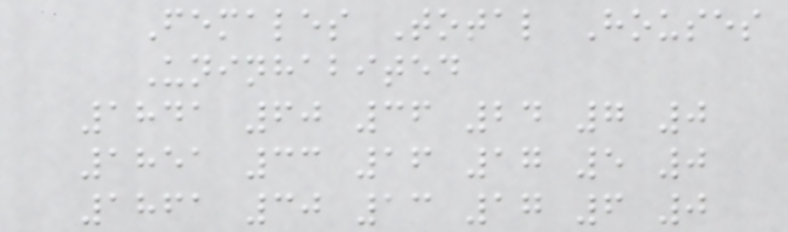Females Total Houses
Uninhabited
1841 60 36 24 7 0
1851 33 16 17 5 0
1861 30 13 17 6 0
